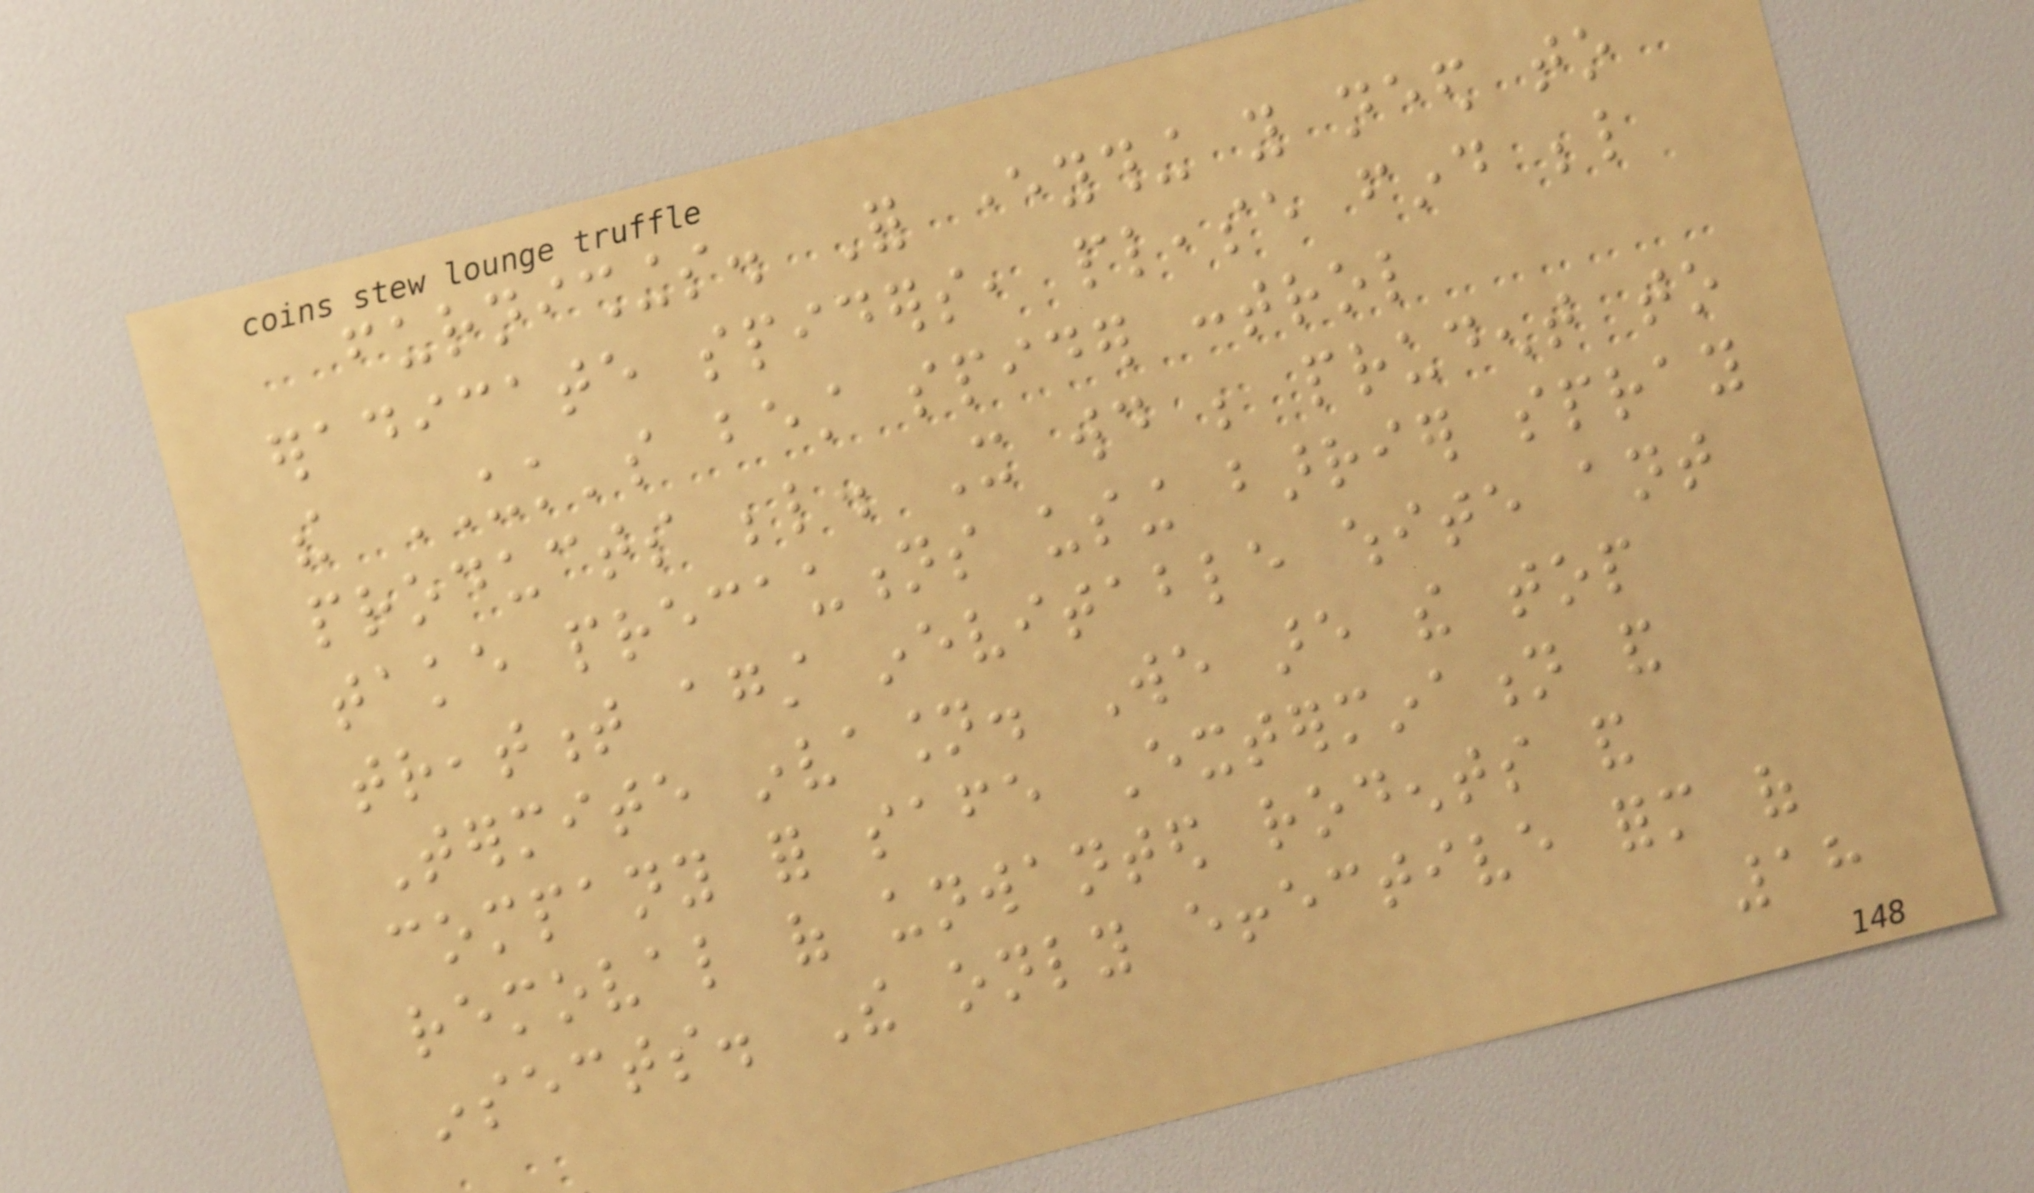furnishings. For everything you need to
eradicate spiders, please find below
the UK's best spider control
products below. It would be prudent to
take precautions using barrier spray
treatment against inevitable white ant
Termite invasion. We are the top
company for safe Extermination and
removal of unwanted rodents and
insects. The only effective form of
18
